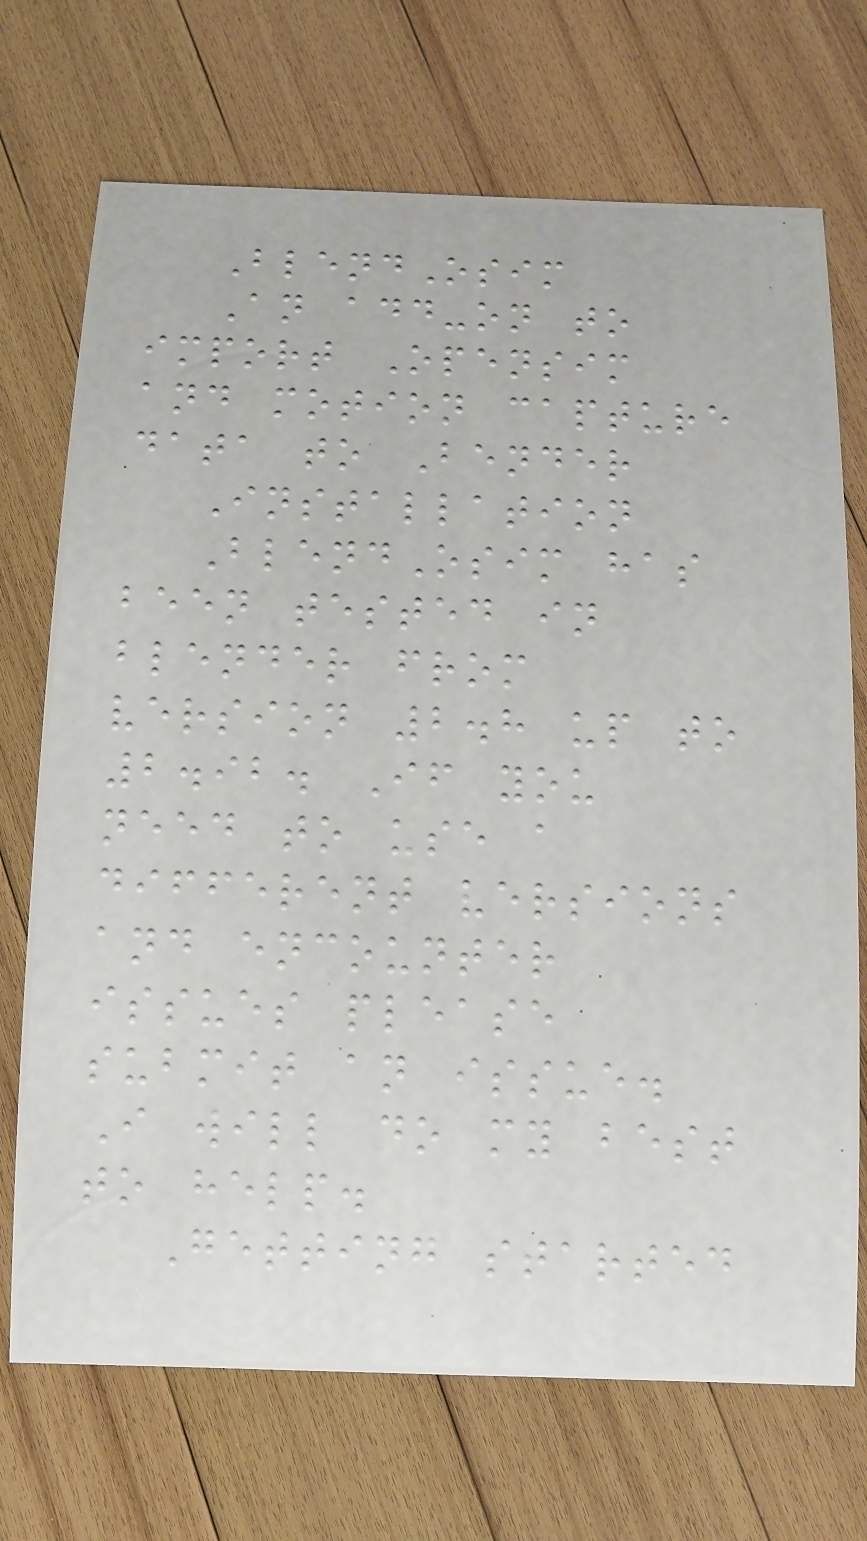BlendOsim
An add-on to
import Opensim
and motion capture
data to Bender
Installation
BlendOsim has
been tested in
blender from
version 2.8 up to
2.92. If you
need to use a
different versions
and encounter
issues please
submit an issue.
I will do my best
to help.
Getting started
